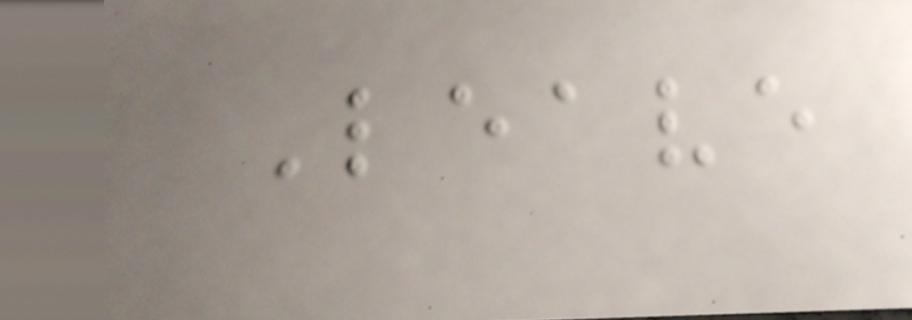Leave
